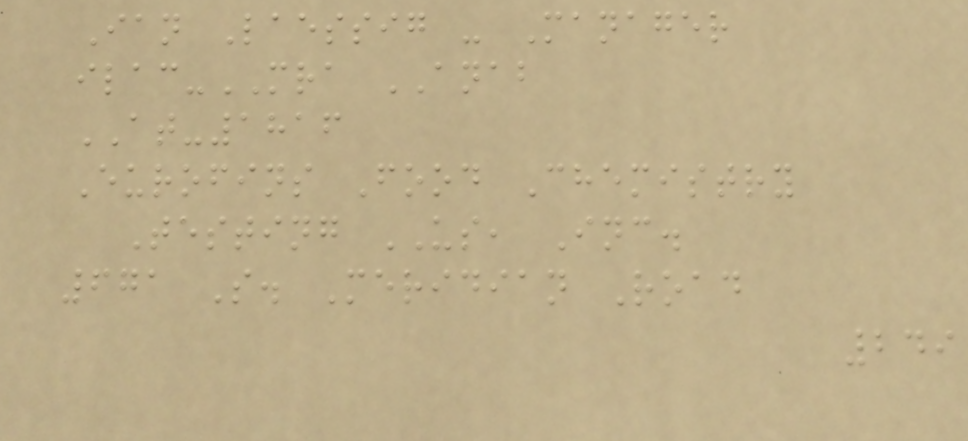Ian Laessig - Manager
ilac-MRA ANAB
AT-1816
Eurofins Food Chemistry
Testing US, Inc.
671 S. Meridian Road
249
